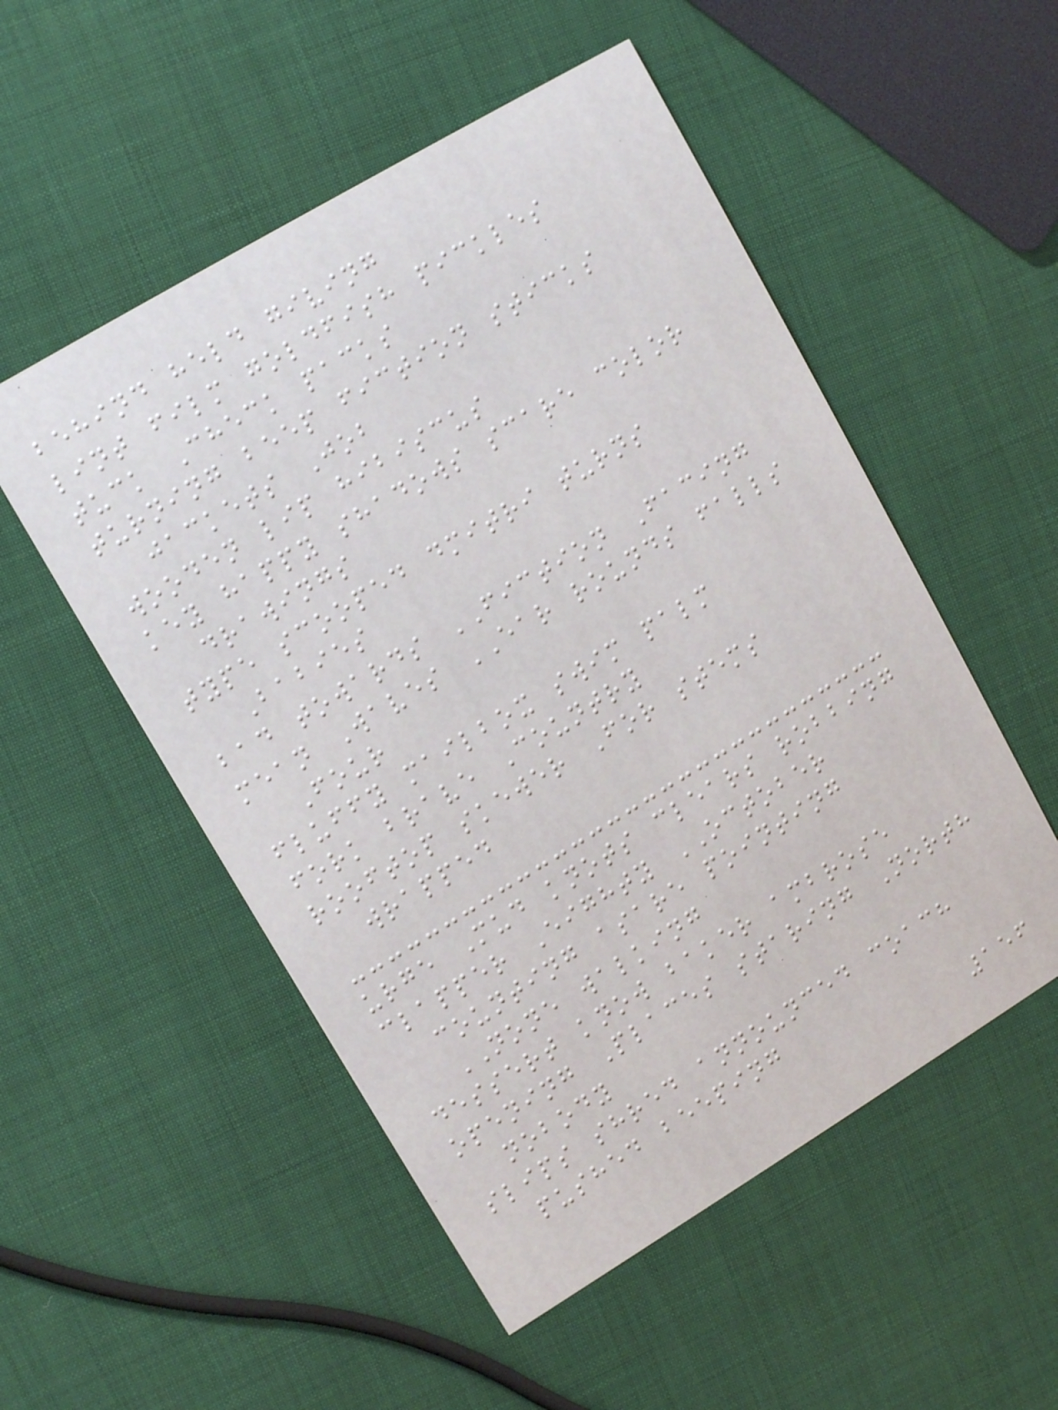behind held giving
lint film goldfish pickles
tuck Check packs
turning beep fiction sticks
jackets Job
wooden lip hibiscus
key happy shadows scare color
drawings
type scooped dmitri turns
Babies
bad towards FICTION Facing
mean Waves EAR rounds falls
Four
fluffy mailbox swim palm
fork brave Country
rooftop skewer For stems
wrapped
urge Mud knots clears robbing
clapper Eighty OCTOBER
counting asare pointing
NONE walking
dessert know baker ambrose
opening Places staring North
nobody
slips shred announced coach
pushed beeping
156
